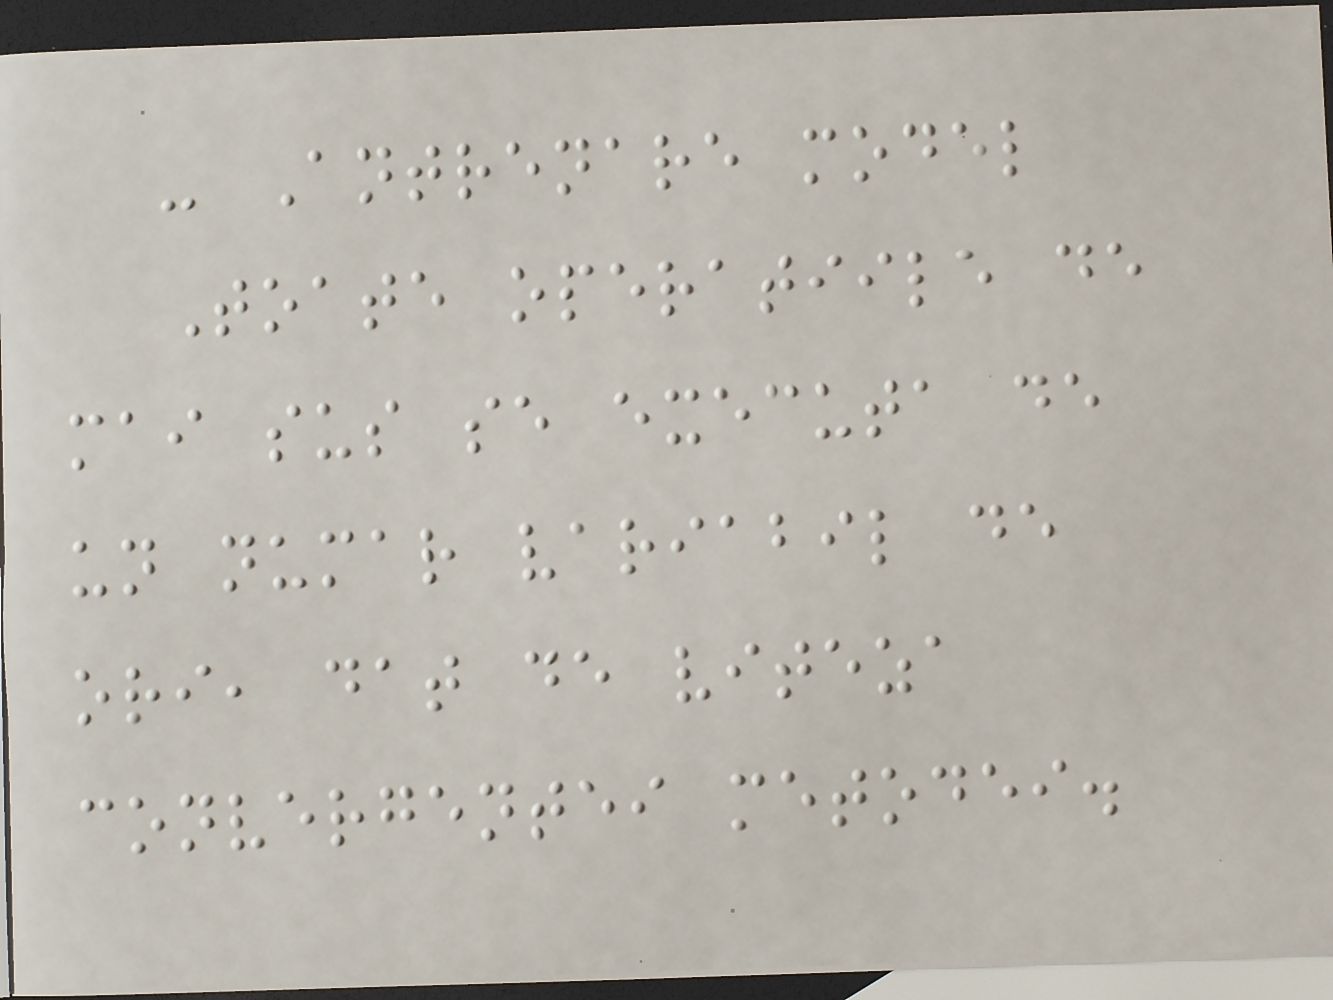- Antrenare model
Toate operatiile de
mai sus se executa de
un numar variabil de
ori, dat de viteza
convergentei metodei.
